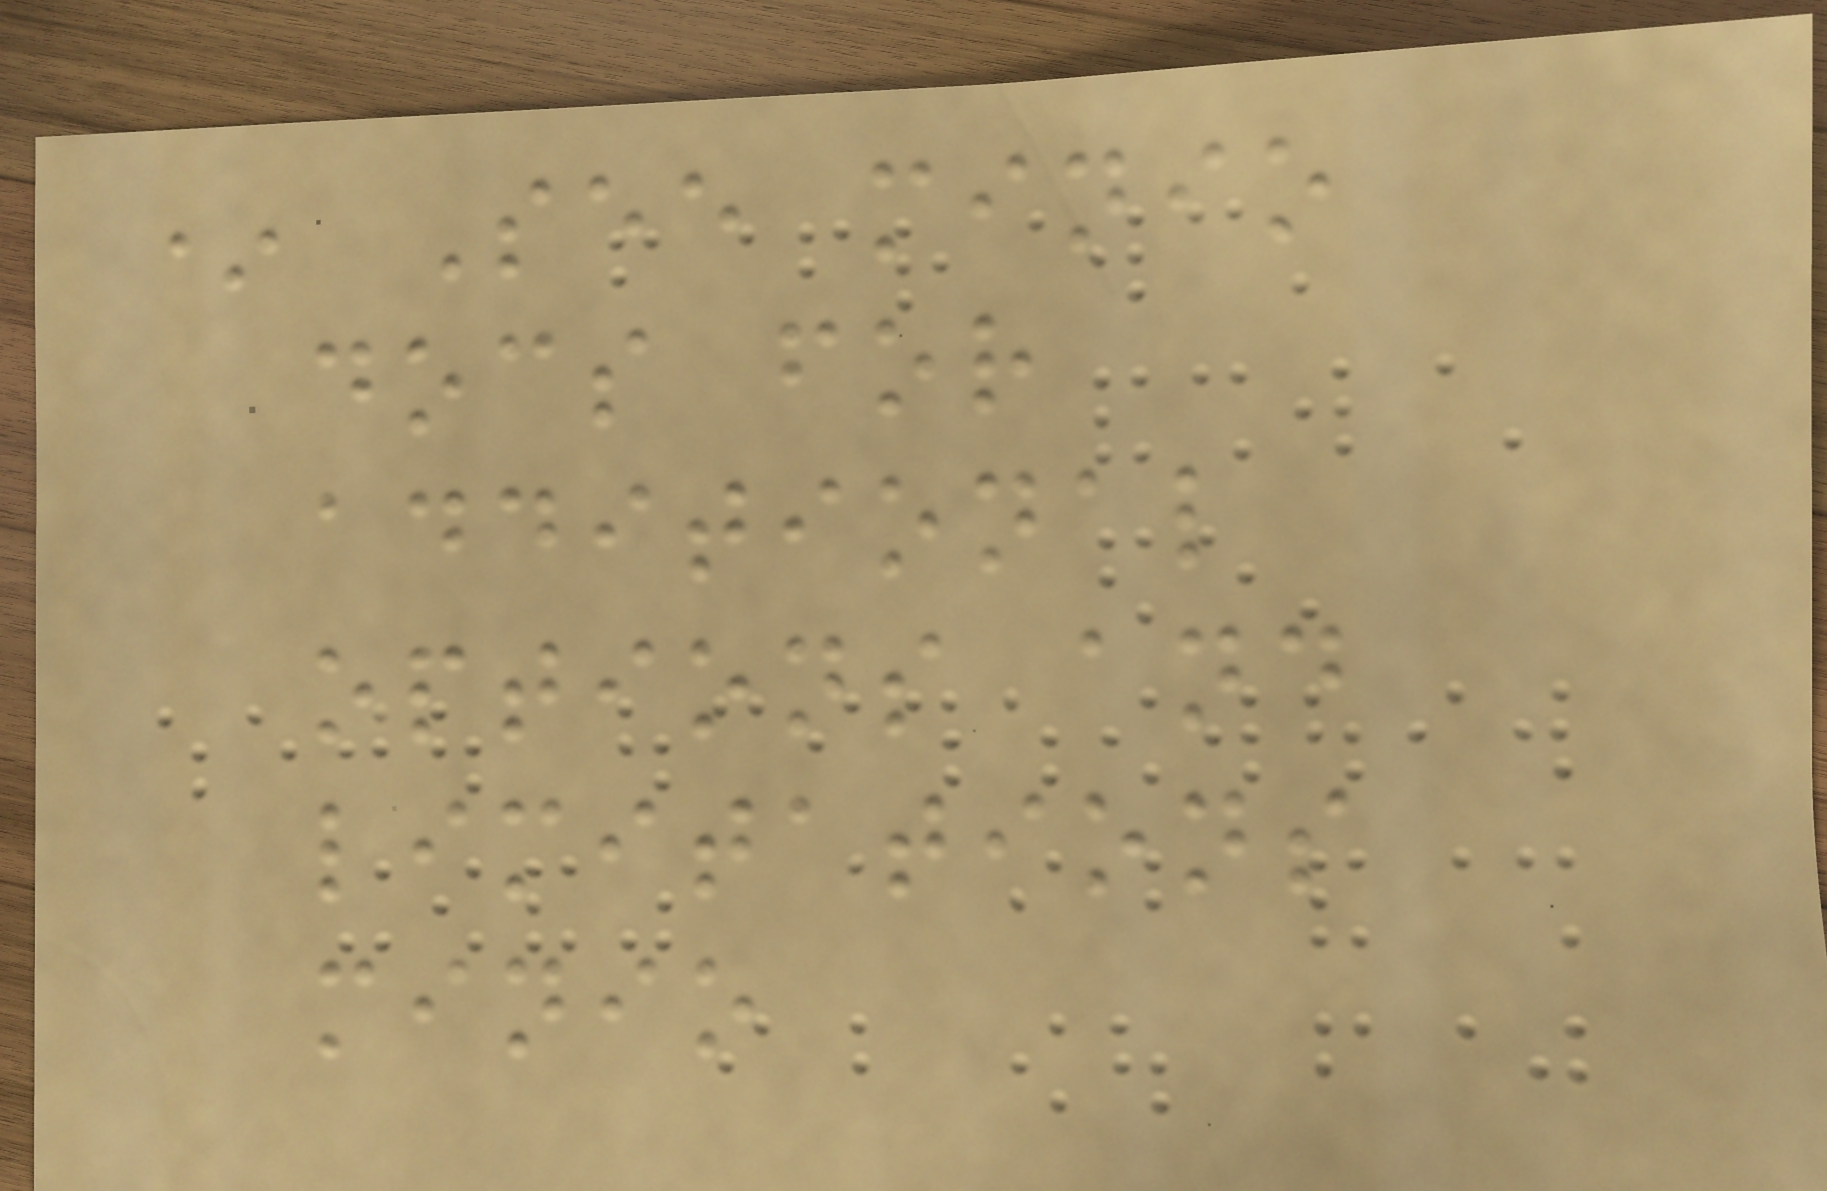* See minio
docs for
additional
options and
limitations
minio
